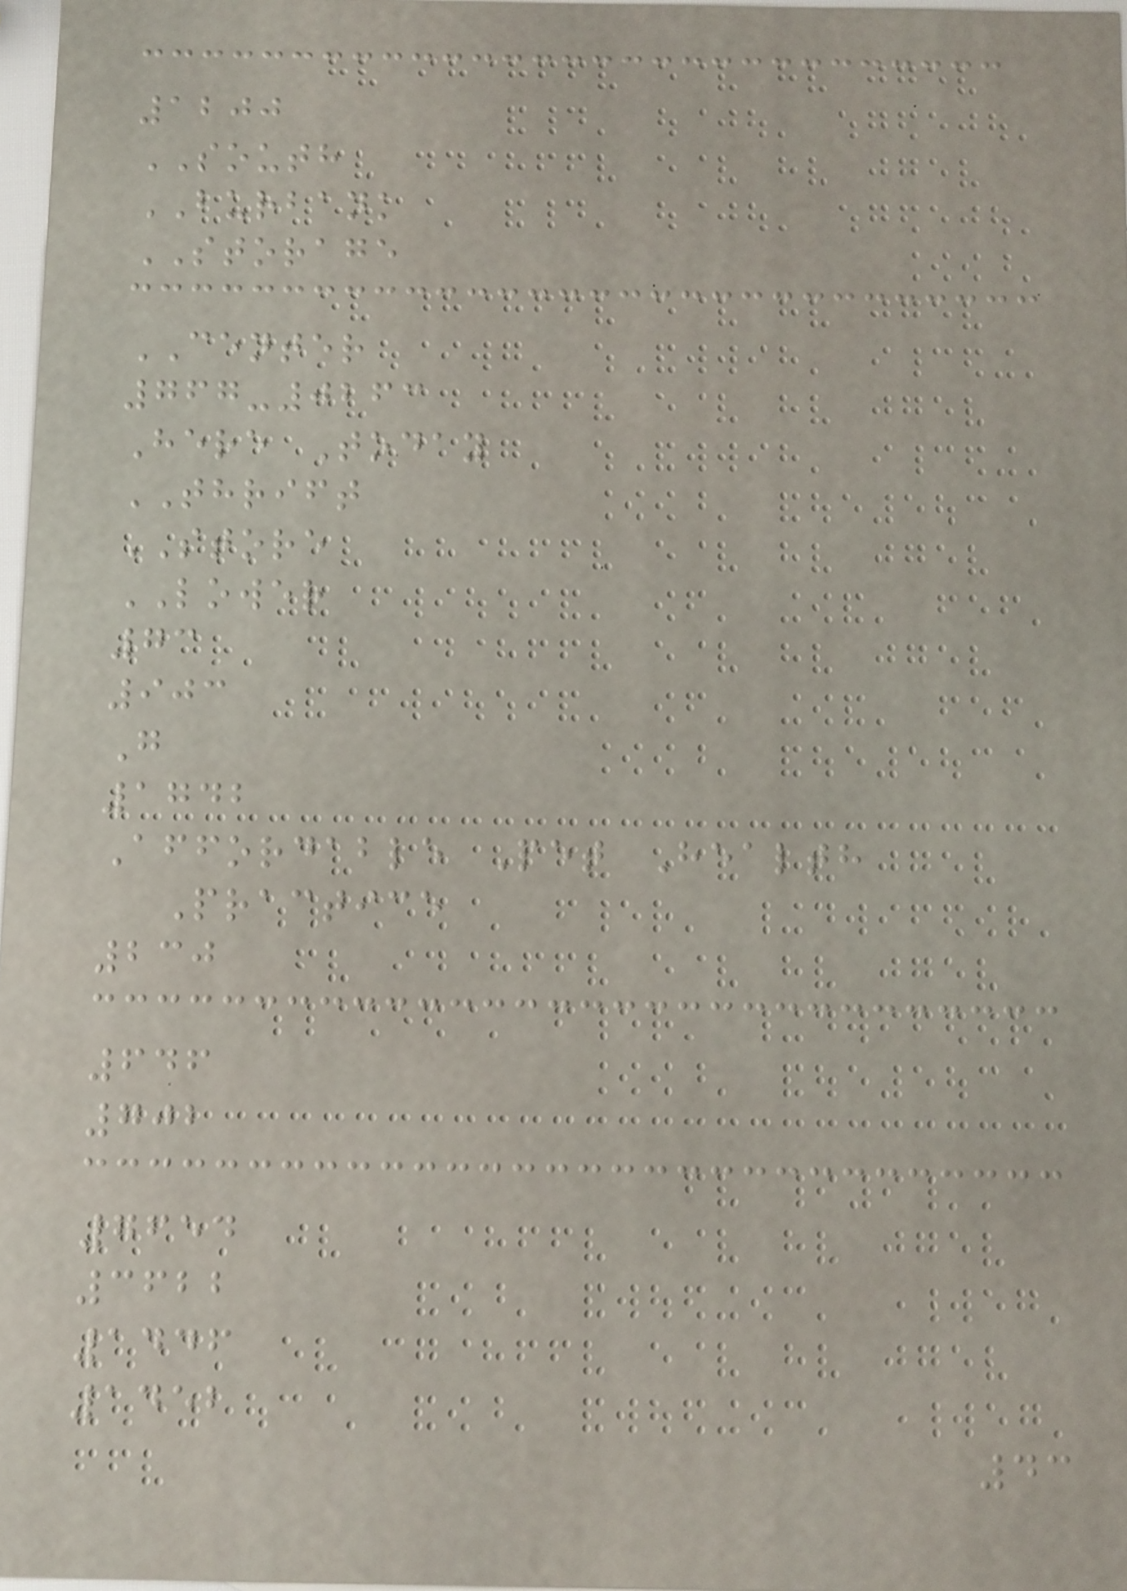1200
SOUTH
BURBANK
STORAGE
CENTER
767-0263
Here Today
THRIFT
STORE
LOWER
73
903
G
1742
Affordable Pet Health
Practice
230
646
702
7654
3622
1446
1452
43
